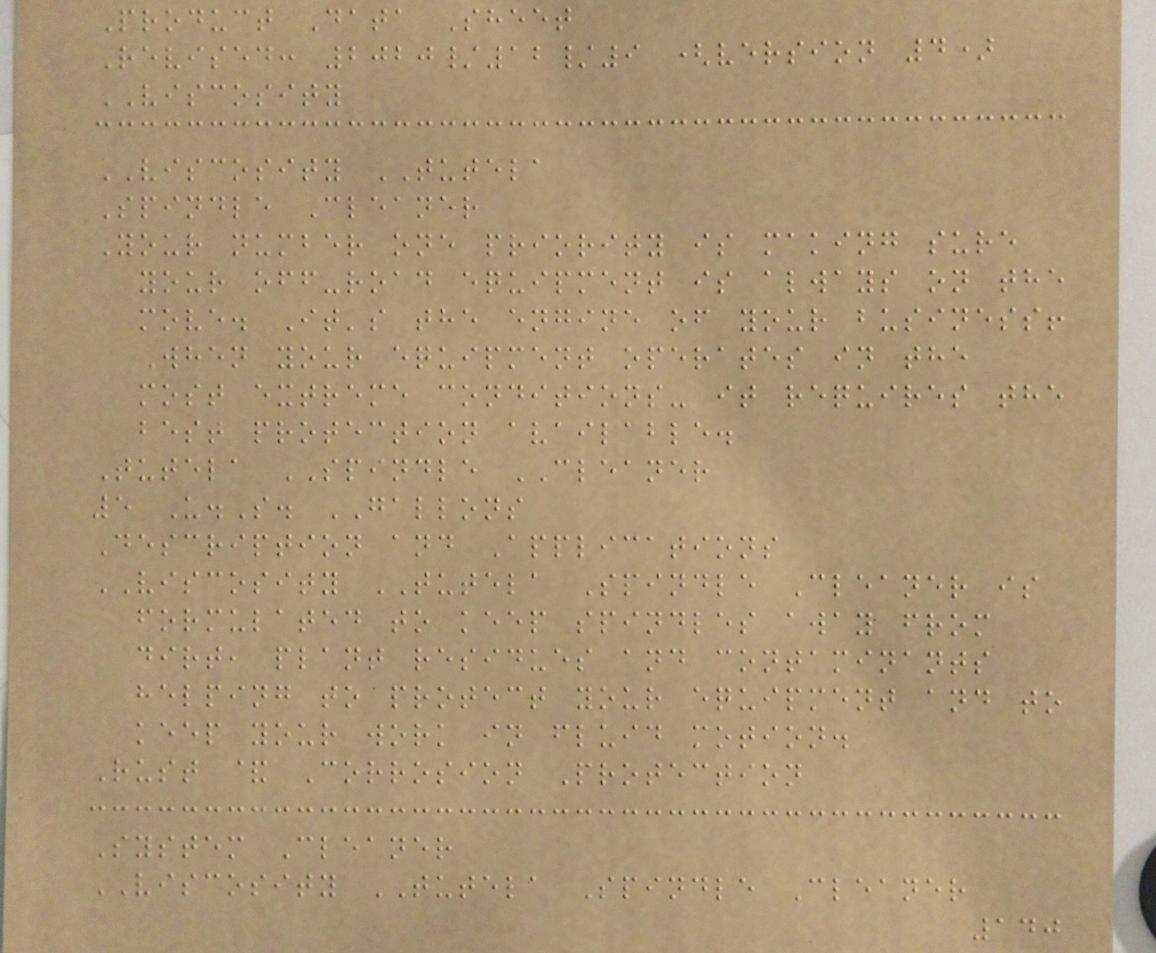Product Data Sheet
Revised: 2020/12/9 (version 4)
VISCOSITY
VISCOSITY TUTELA
Spindle Cleaner
Your number one priority is making sure
your off-road equipment is always on the
move. It's the engine of your business!
When your equipment operates in the
most extreme conditions- it requires the
best protection available.
Tutela SPINDLE CLEANER
5 U.S. GALLONS
Description and Applications
VISCOSITY TUTELA Spindle Cleaner is
formulated to keep spindles away from
dirt, plant residues and contaminants
helping to protect your equipment and to
keep your work in fluid motion.
Rust & Corrosion Protection
System Cleaner
VISCOSITY TUTELA Spindle Cleaner
140
